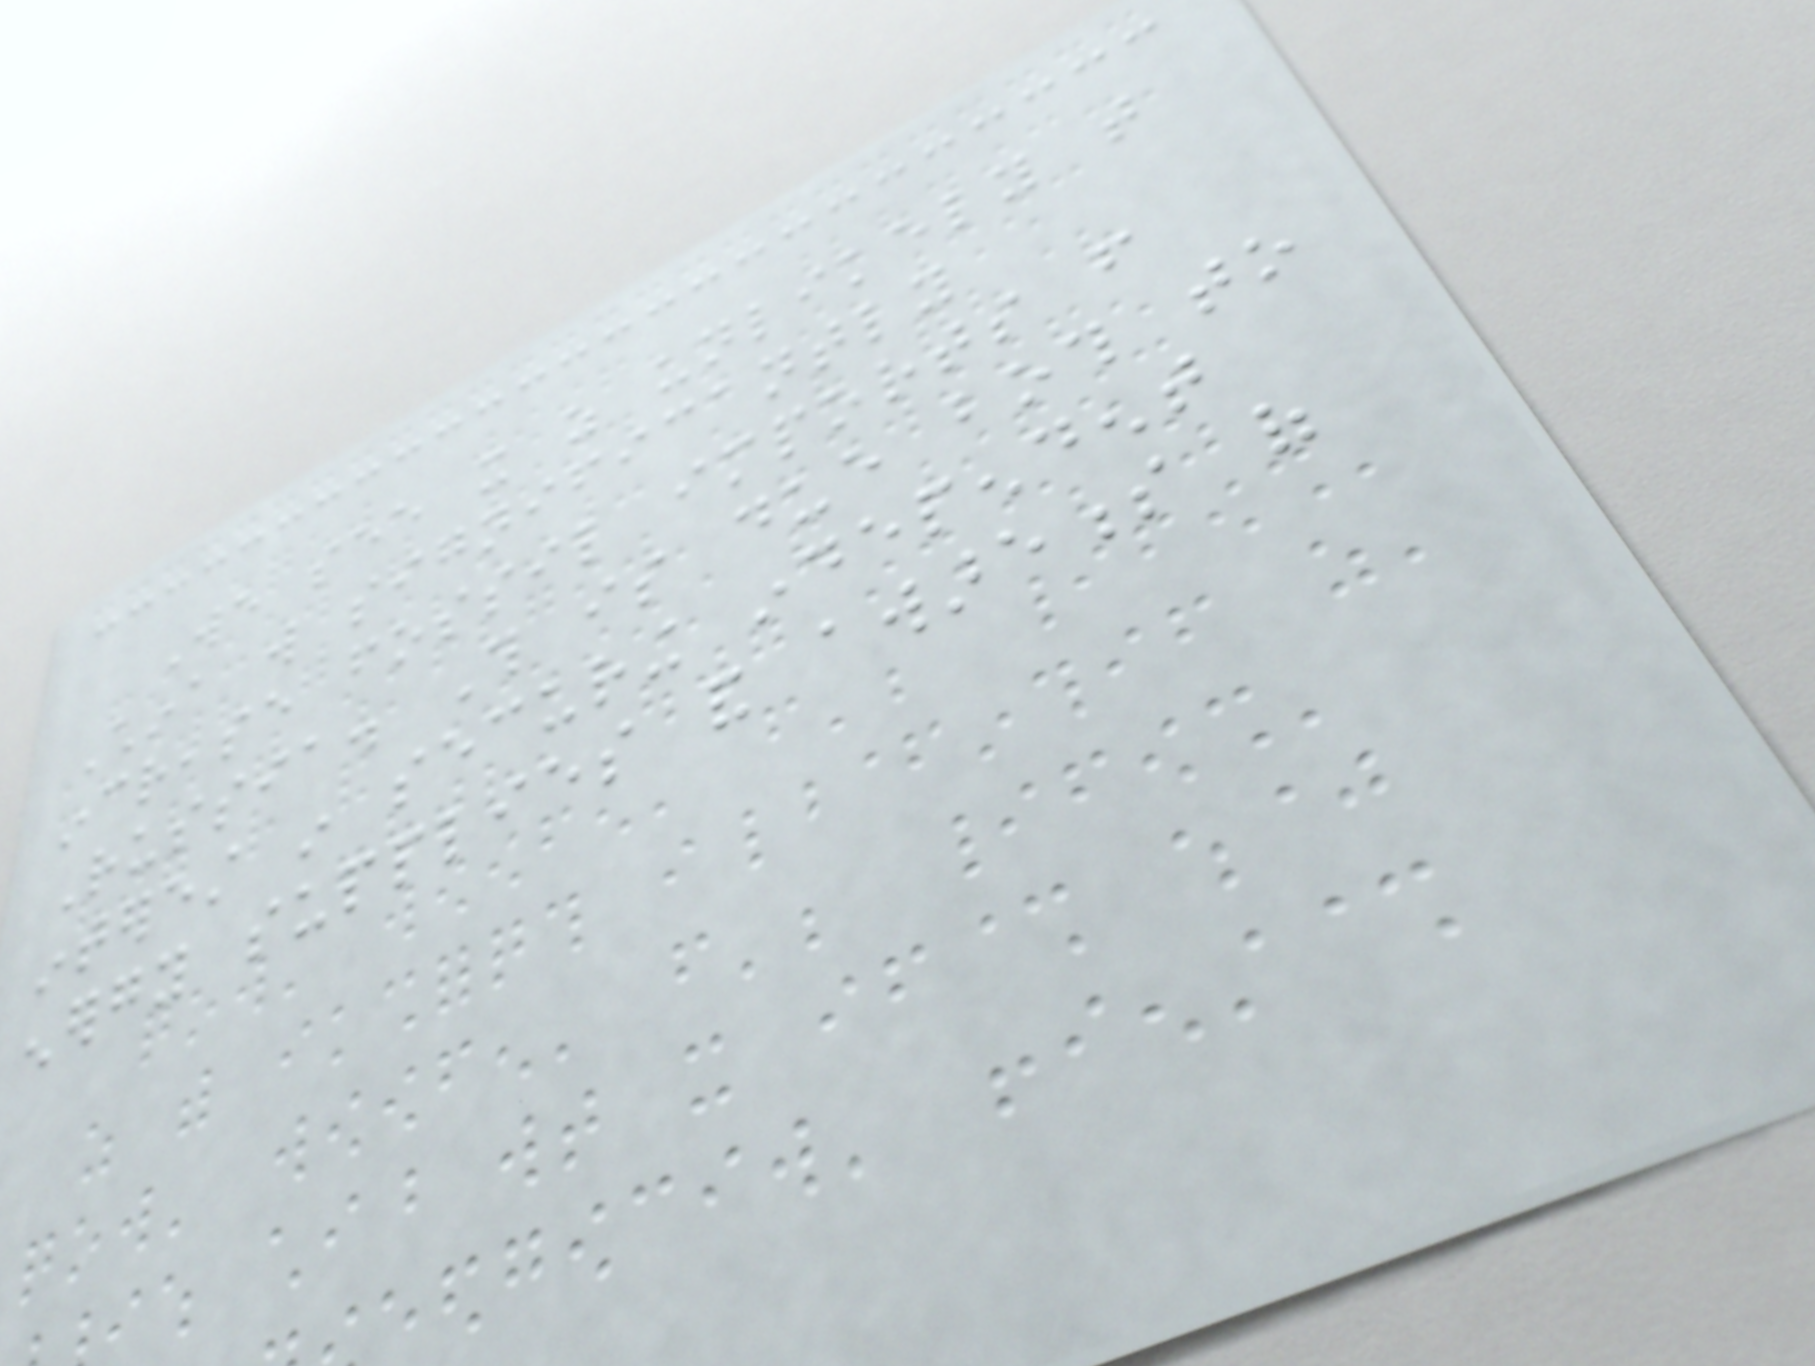We see it as unlikely that
China will significantly
increase fossil imports from
Russia. This is due both to
interest in securing independent
energy supplies and awareness of
